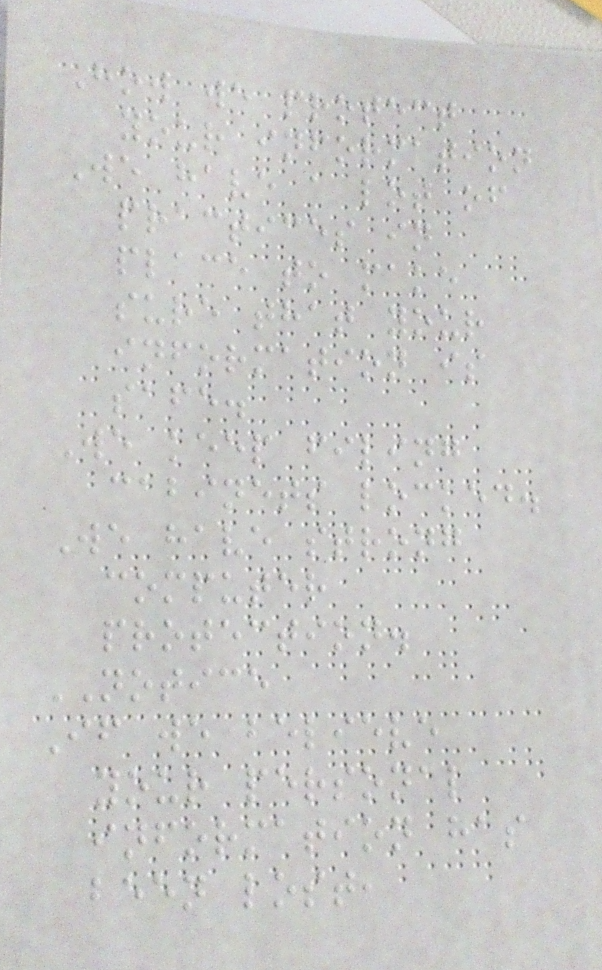How we protect
your information
We have a lot of
practices in
place to make
sure that your
information is
safe.
We keep filing
cabinets locked.
We have strong
computer
protection.
NOTICE
If we believe
your personal
information has
been lost,
